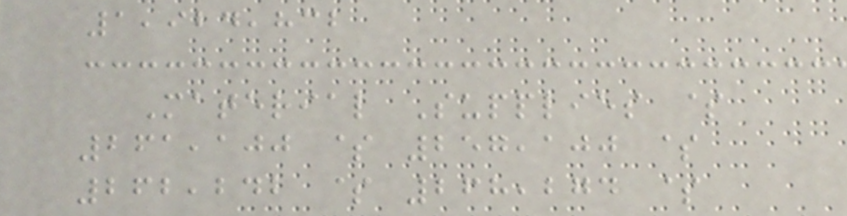1,924,832
Material Supplies $
261,100 $ 257,100 $
262,242 $ 268,274 $
